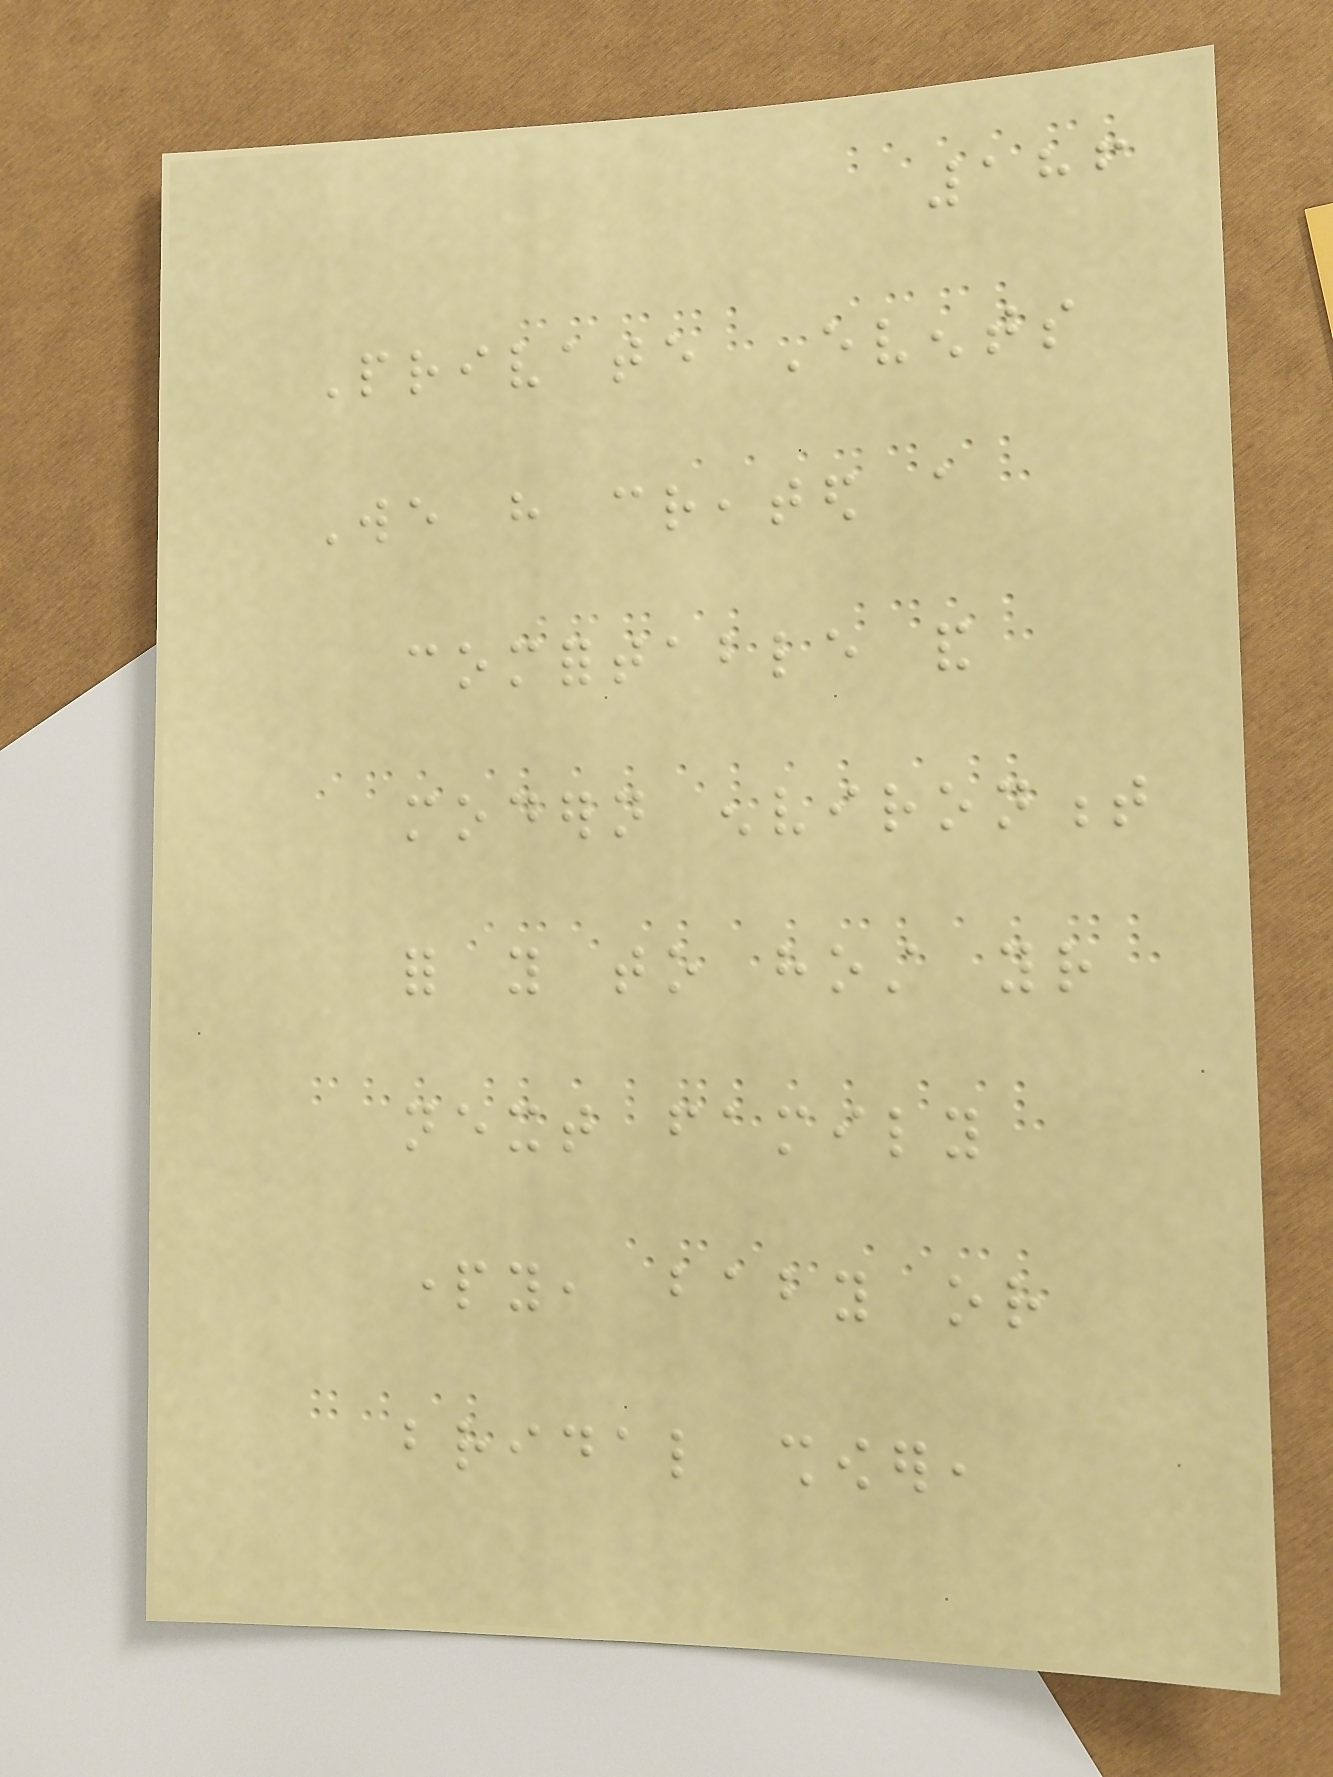186
Private Events
We have created a
comfortable and
modern environment
for you to host your
next family
party, baby or
bridal shower,
